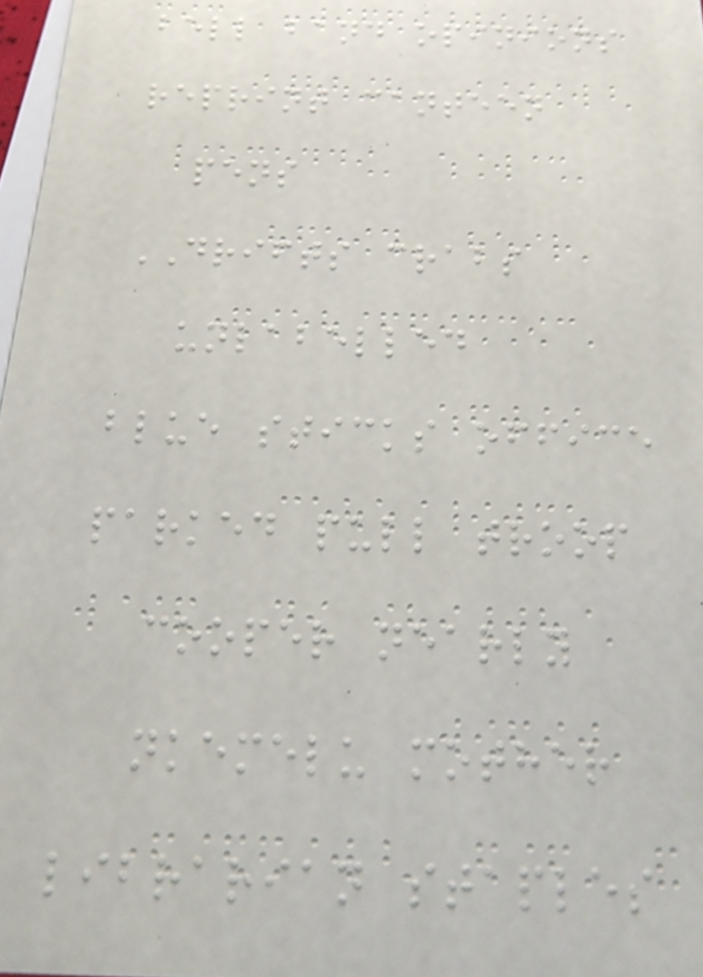bell band opinions
reprint canteen
pens
DRIFTS crabs
unlabelled
blue sticks office
parked pull troop
cooper nearly
nkemelu mother
librarian staples
